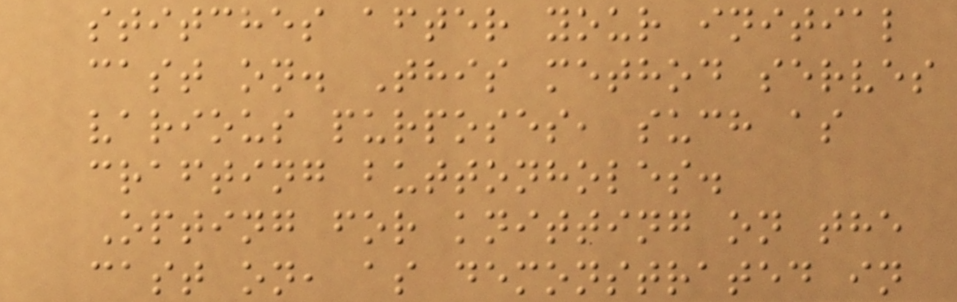stitches after your initial
cast on. This method serves
various purposes, such as
crafting buttonholes.
Opting for knitting on the
cast on, as demonstrated in
